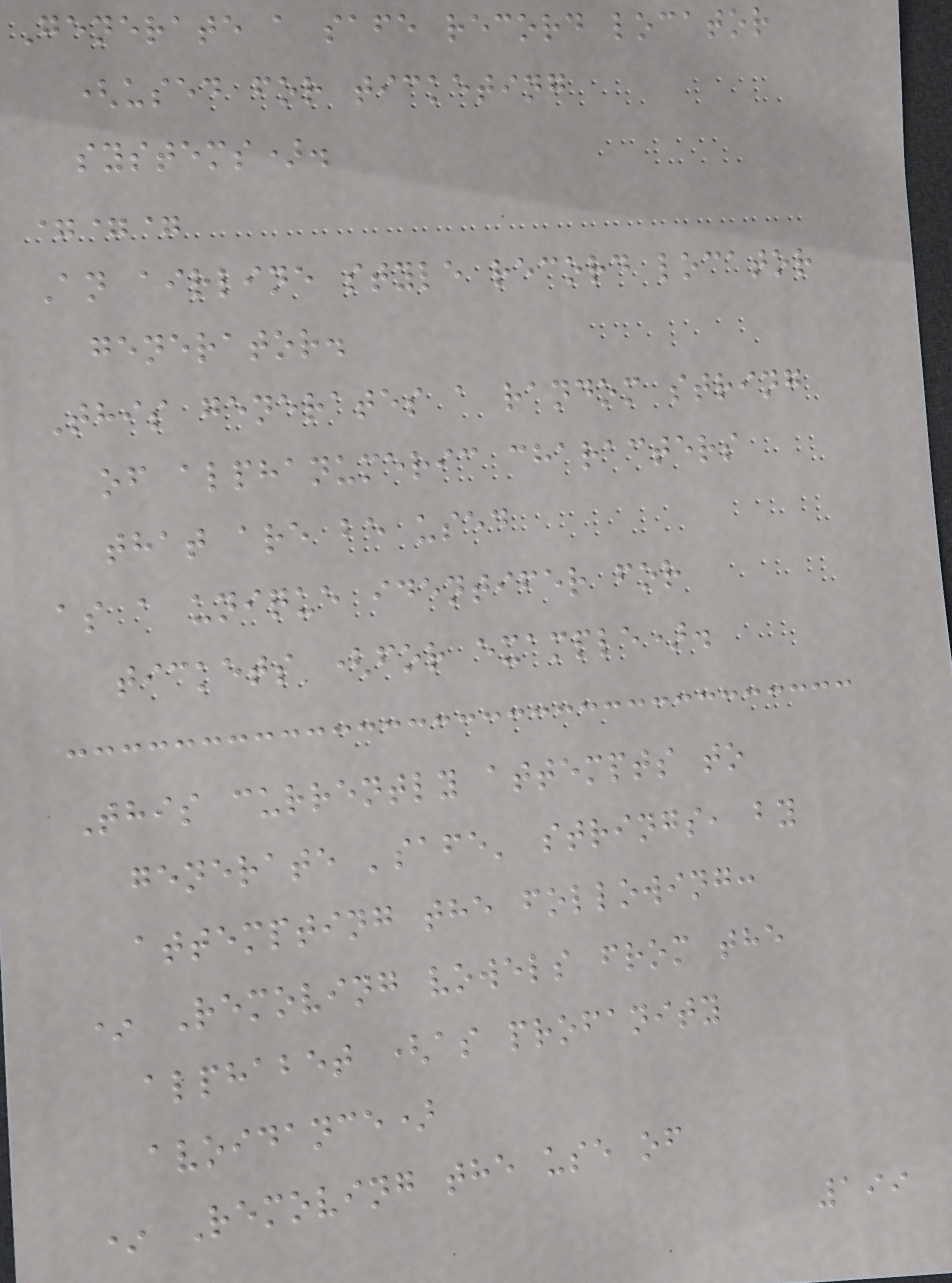Generate a safe record locator
(used for ticketing
systems).
===
An airline style record locator
generator.
This generates a random string
of alphanumeric characters
that are be used
as a unique identifer for
tickets (for example).
This currently attempts to
generate 'safe' strings, by
attempting the following:
* Removing vowels from the
alphabet (as profanity
avoidance)
* Removing the use of
199
